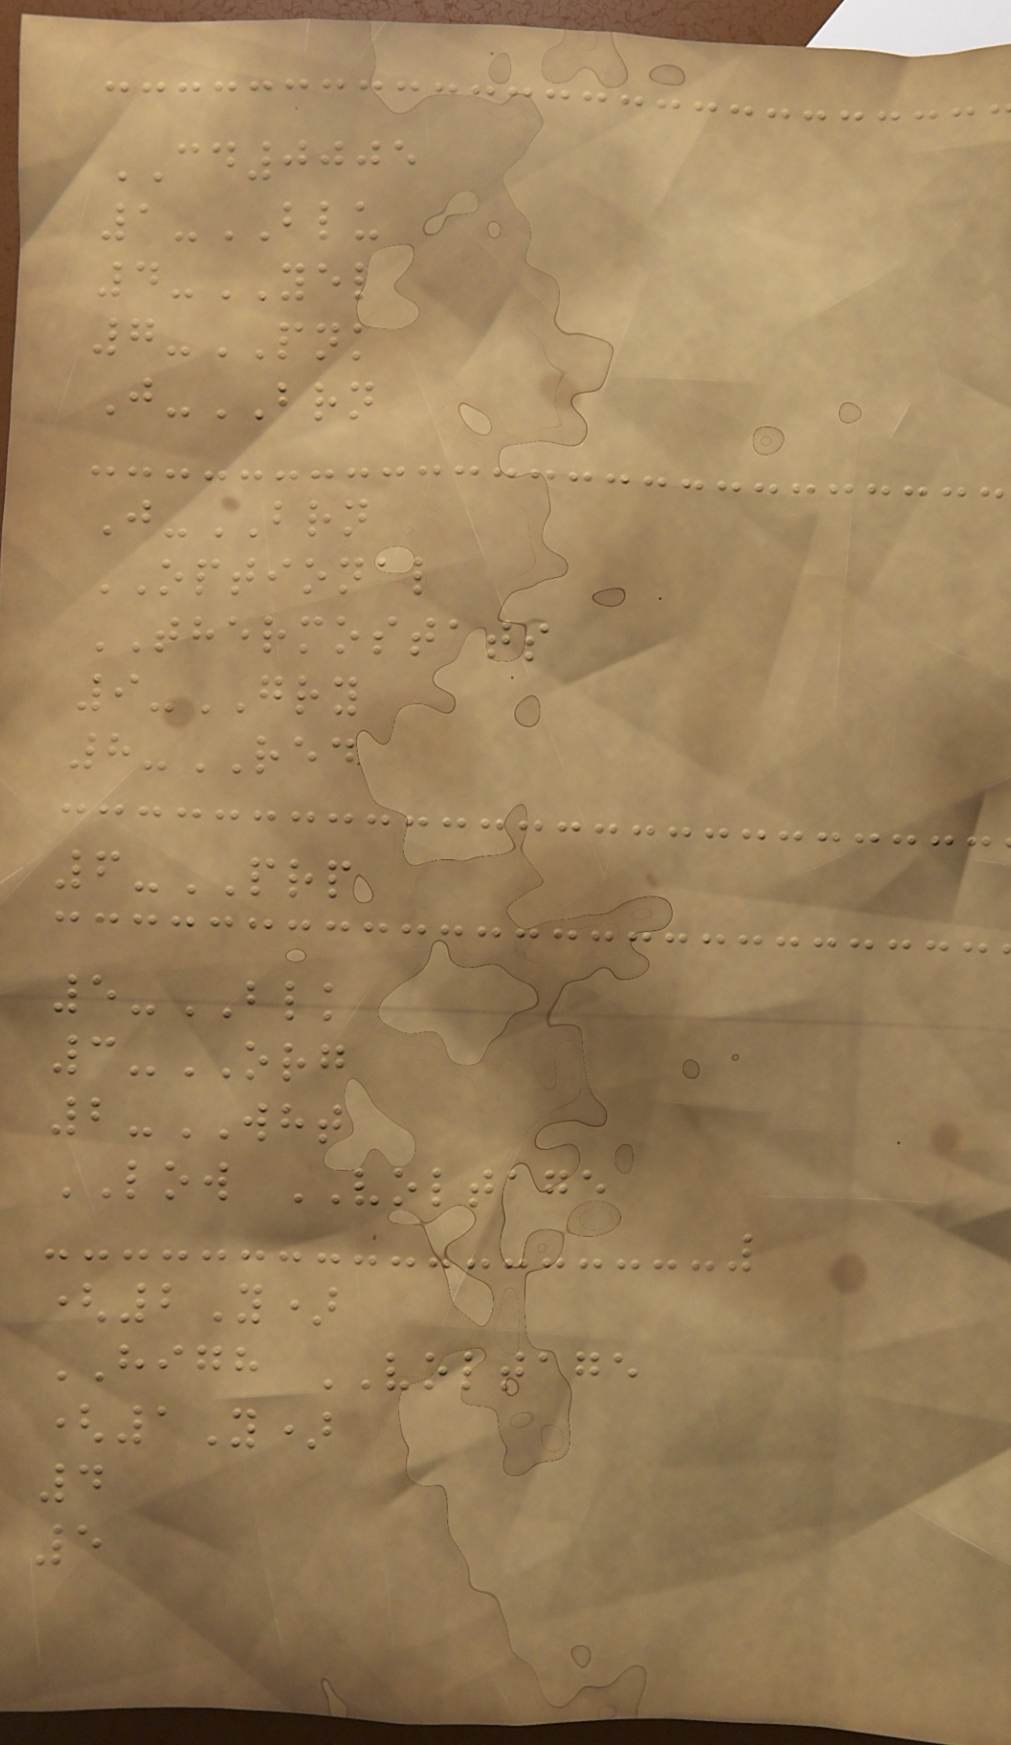CD0005
1-BLU
4-YEL
7-PNK
J-BRN
J-BRN
OPTIONAL
THERMOSTATS
9-GRY
8-RED
6-PRP
5-BLK
3-ORG
2-WHT
LOW VOLTAGE
(2Y)
HIGH VOLTAGE
(1Y)
4
5
